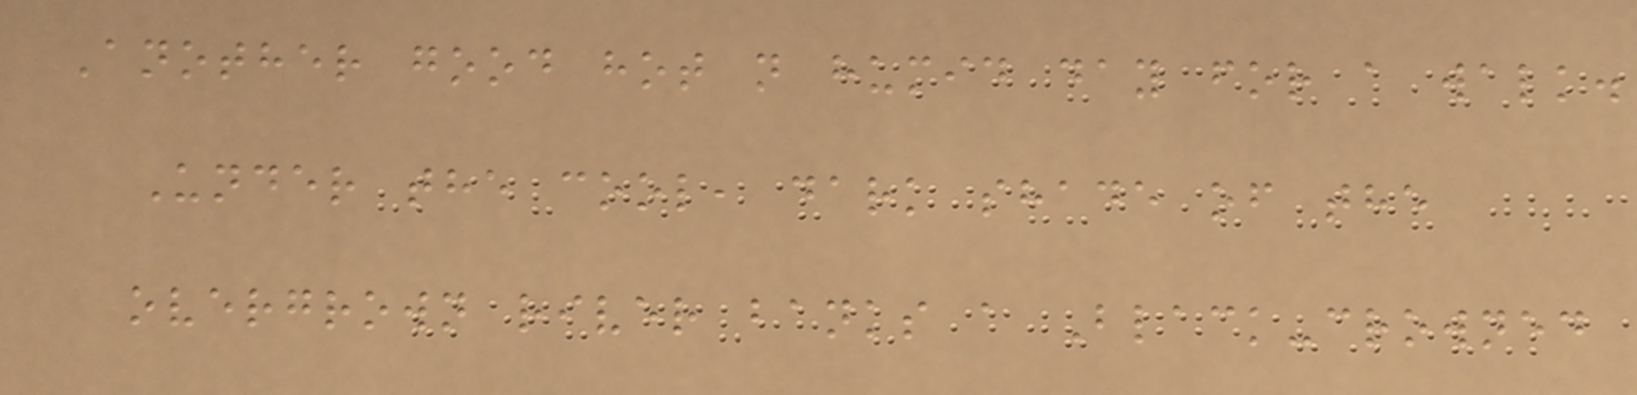Another good hot n humid day for a walk.
Under the cool, dark shade of the
overgrown river banks a Black-crowned
